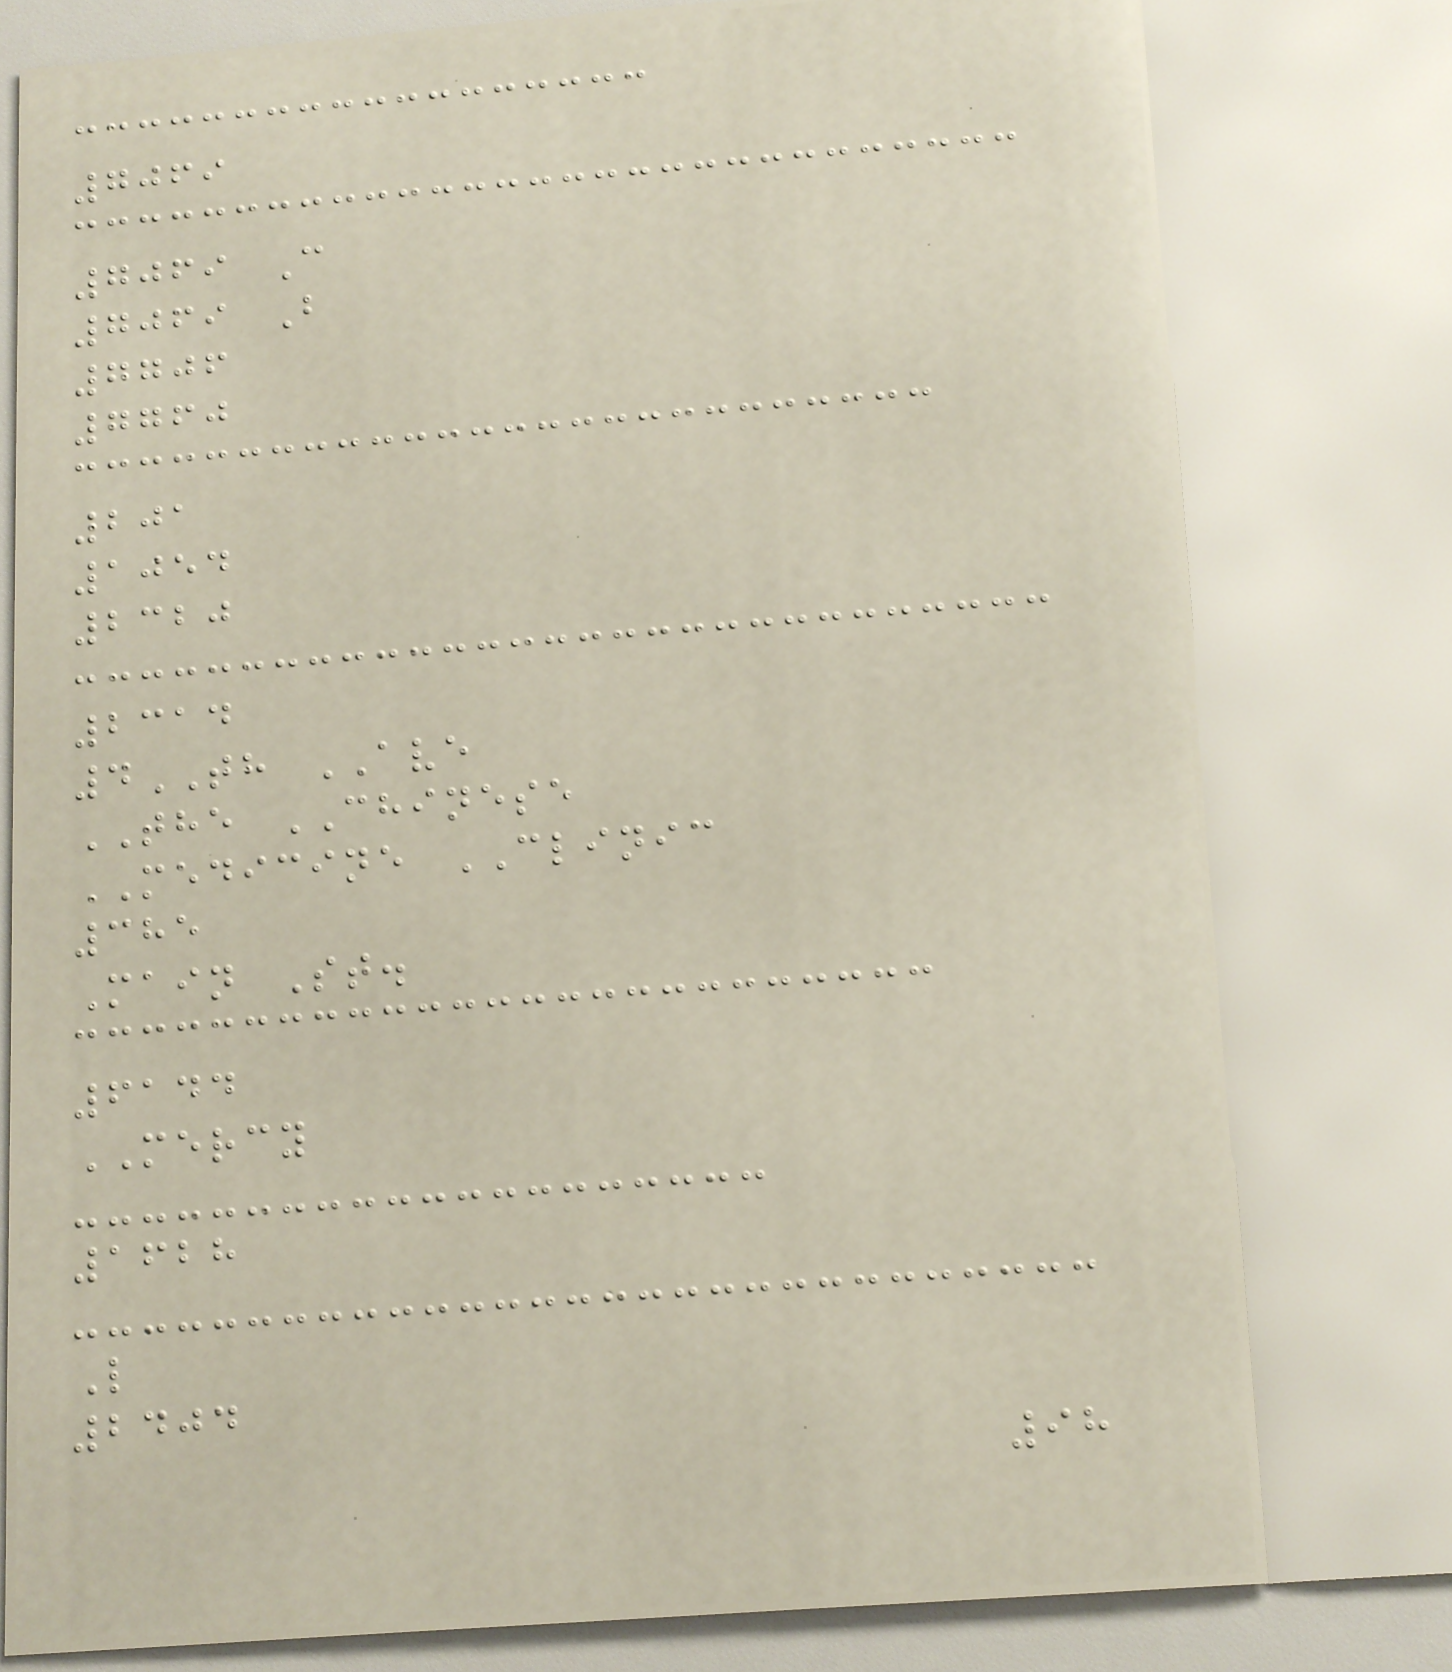7069
7069 C
7069 B
7706
7760
201
1054
2320
2314
4TH AVE
THE CHINESE
MEDICINE CLINIC
385
Main St.
6144
MERCY
1628
L
2404
98
